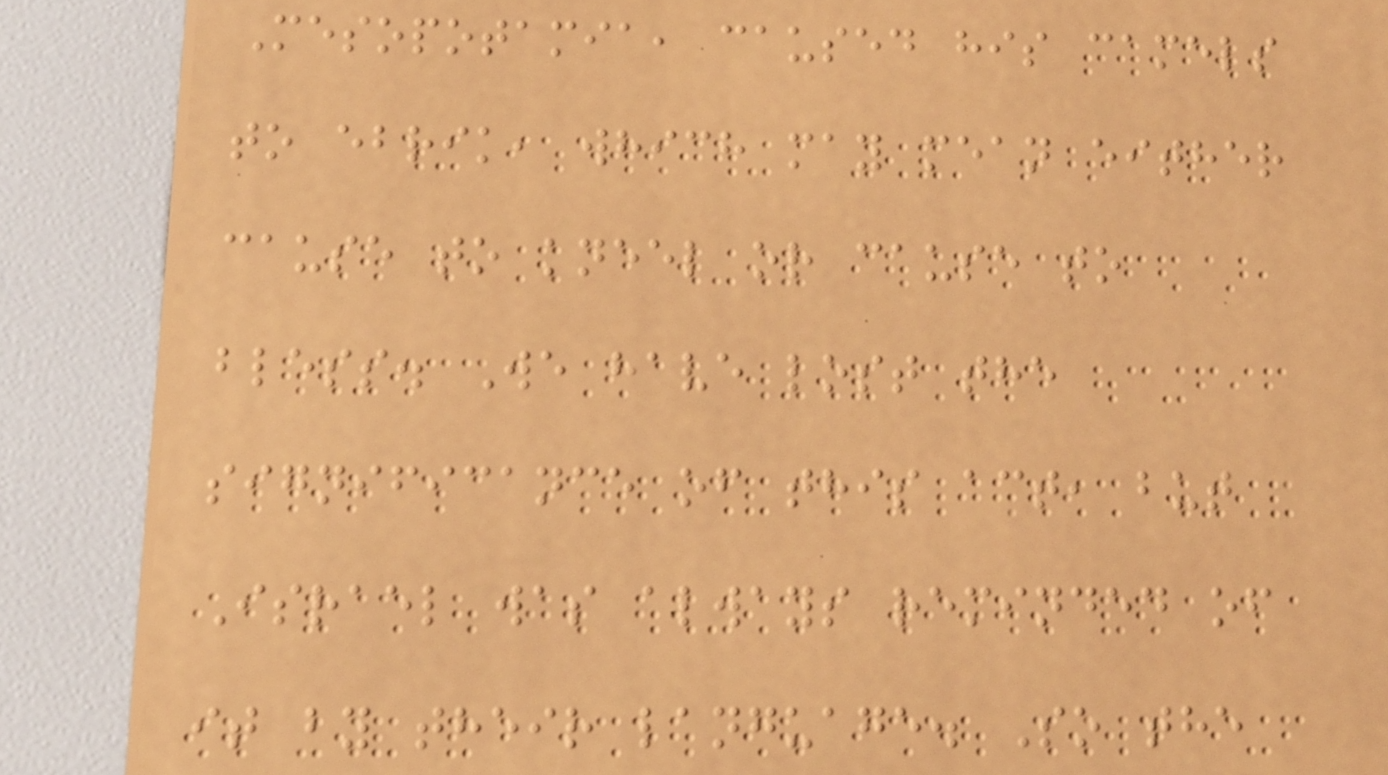Mesopotamia, caused his camels
to ebrik, which may mean either
cause to kneel or cause to
bless. We have lost the
significance of this act, but
Israel was always reminded of
it by their language. So the
